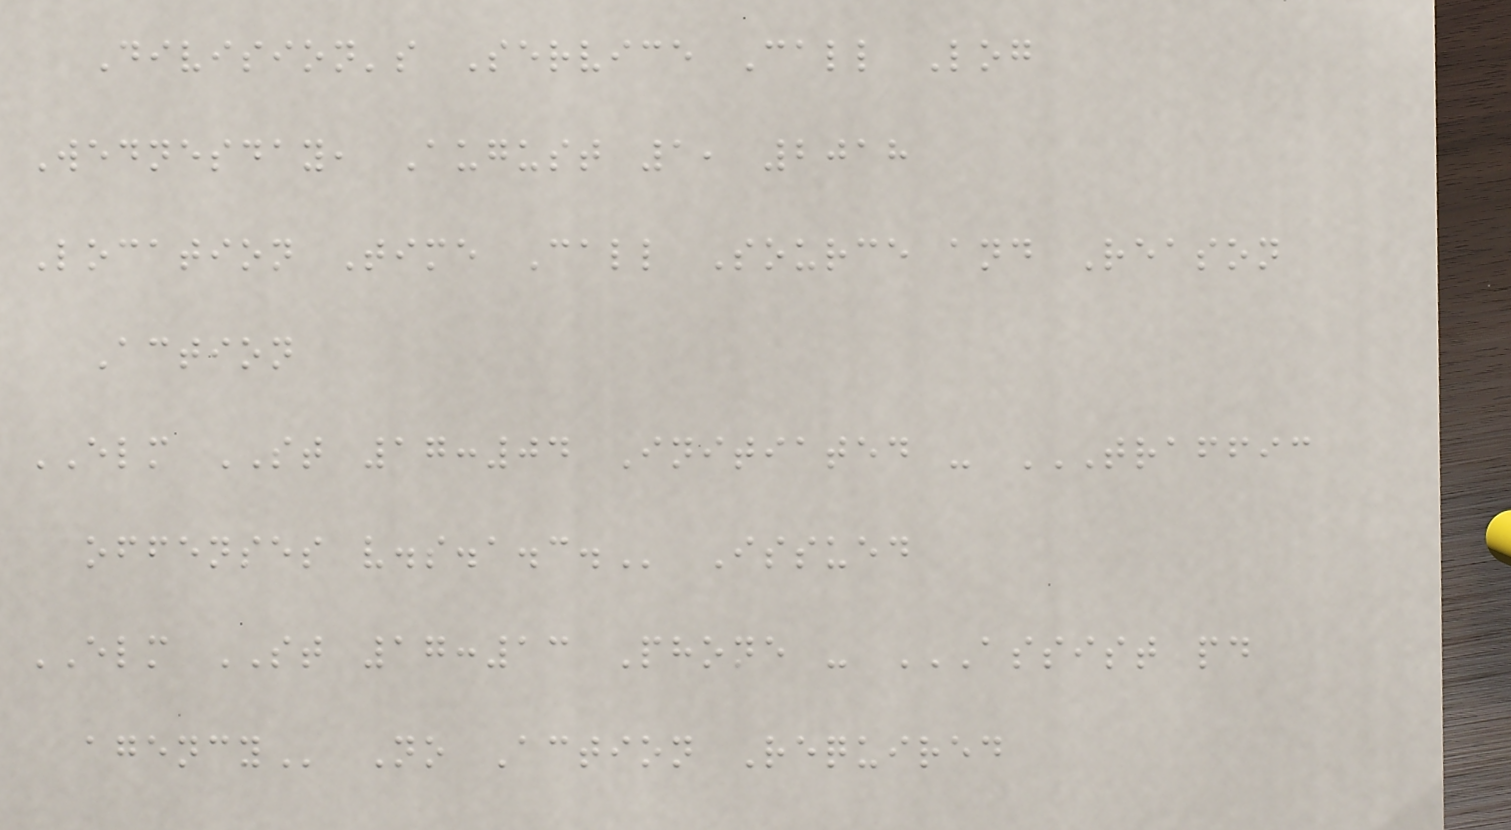Division's Service Call Log
Wednesday, August 1, 2018
Location Time Call Source and Reason
Action
ELM ST 17:04 Initiated - TRAFFIC
OFFENSES V.S.A.C. Issued
ELM ST 17:13 Phone - ASSIST PD
AGENCY No Action Required
